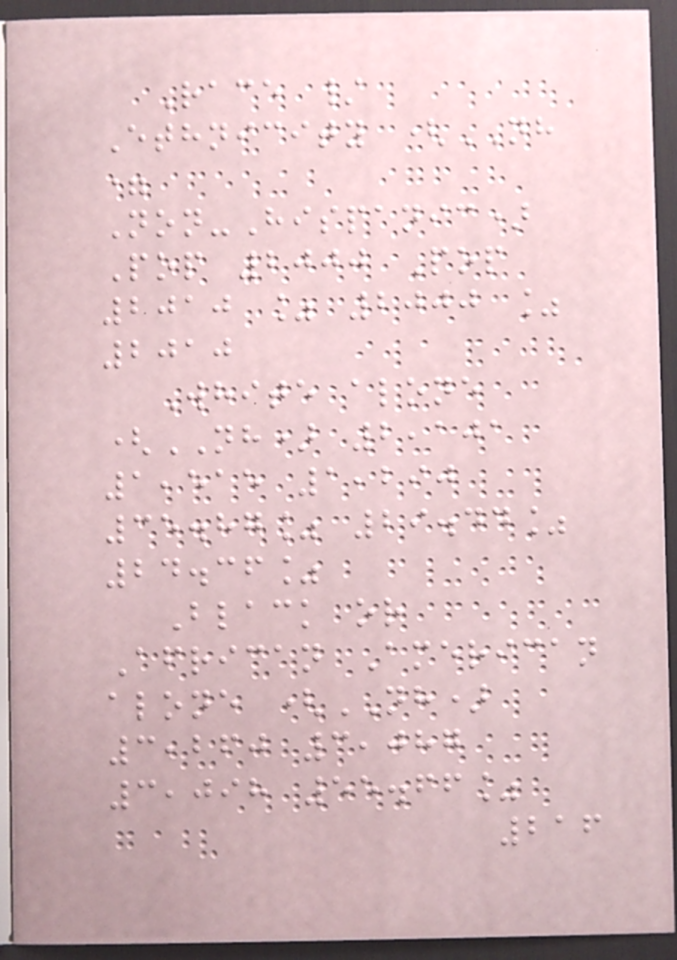Race /
Ethnicity (NH
=
Non-Hispanic)
Pop 2000 Pop
2010 % 2000 %
2010
White alone
(NH) 2,101
1,515 1,290
35.87% 29.44%
24.36%
Black or
African American
alone (NH)
3,260 3,087
3,098 55.66%
216
